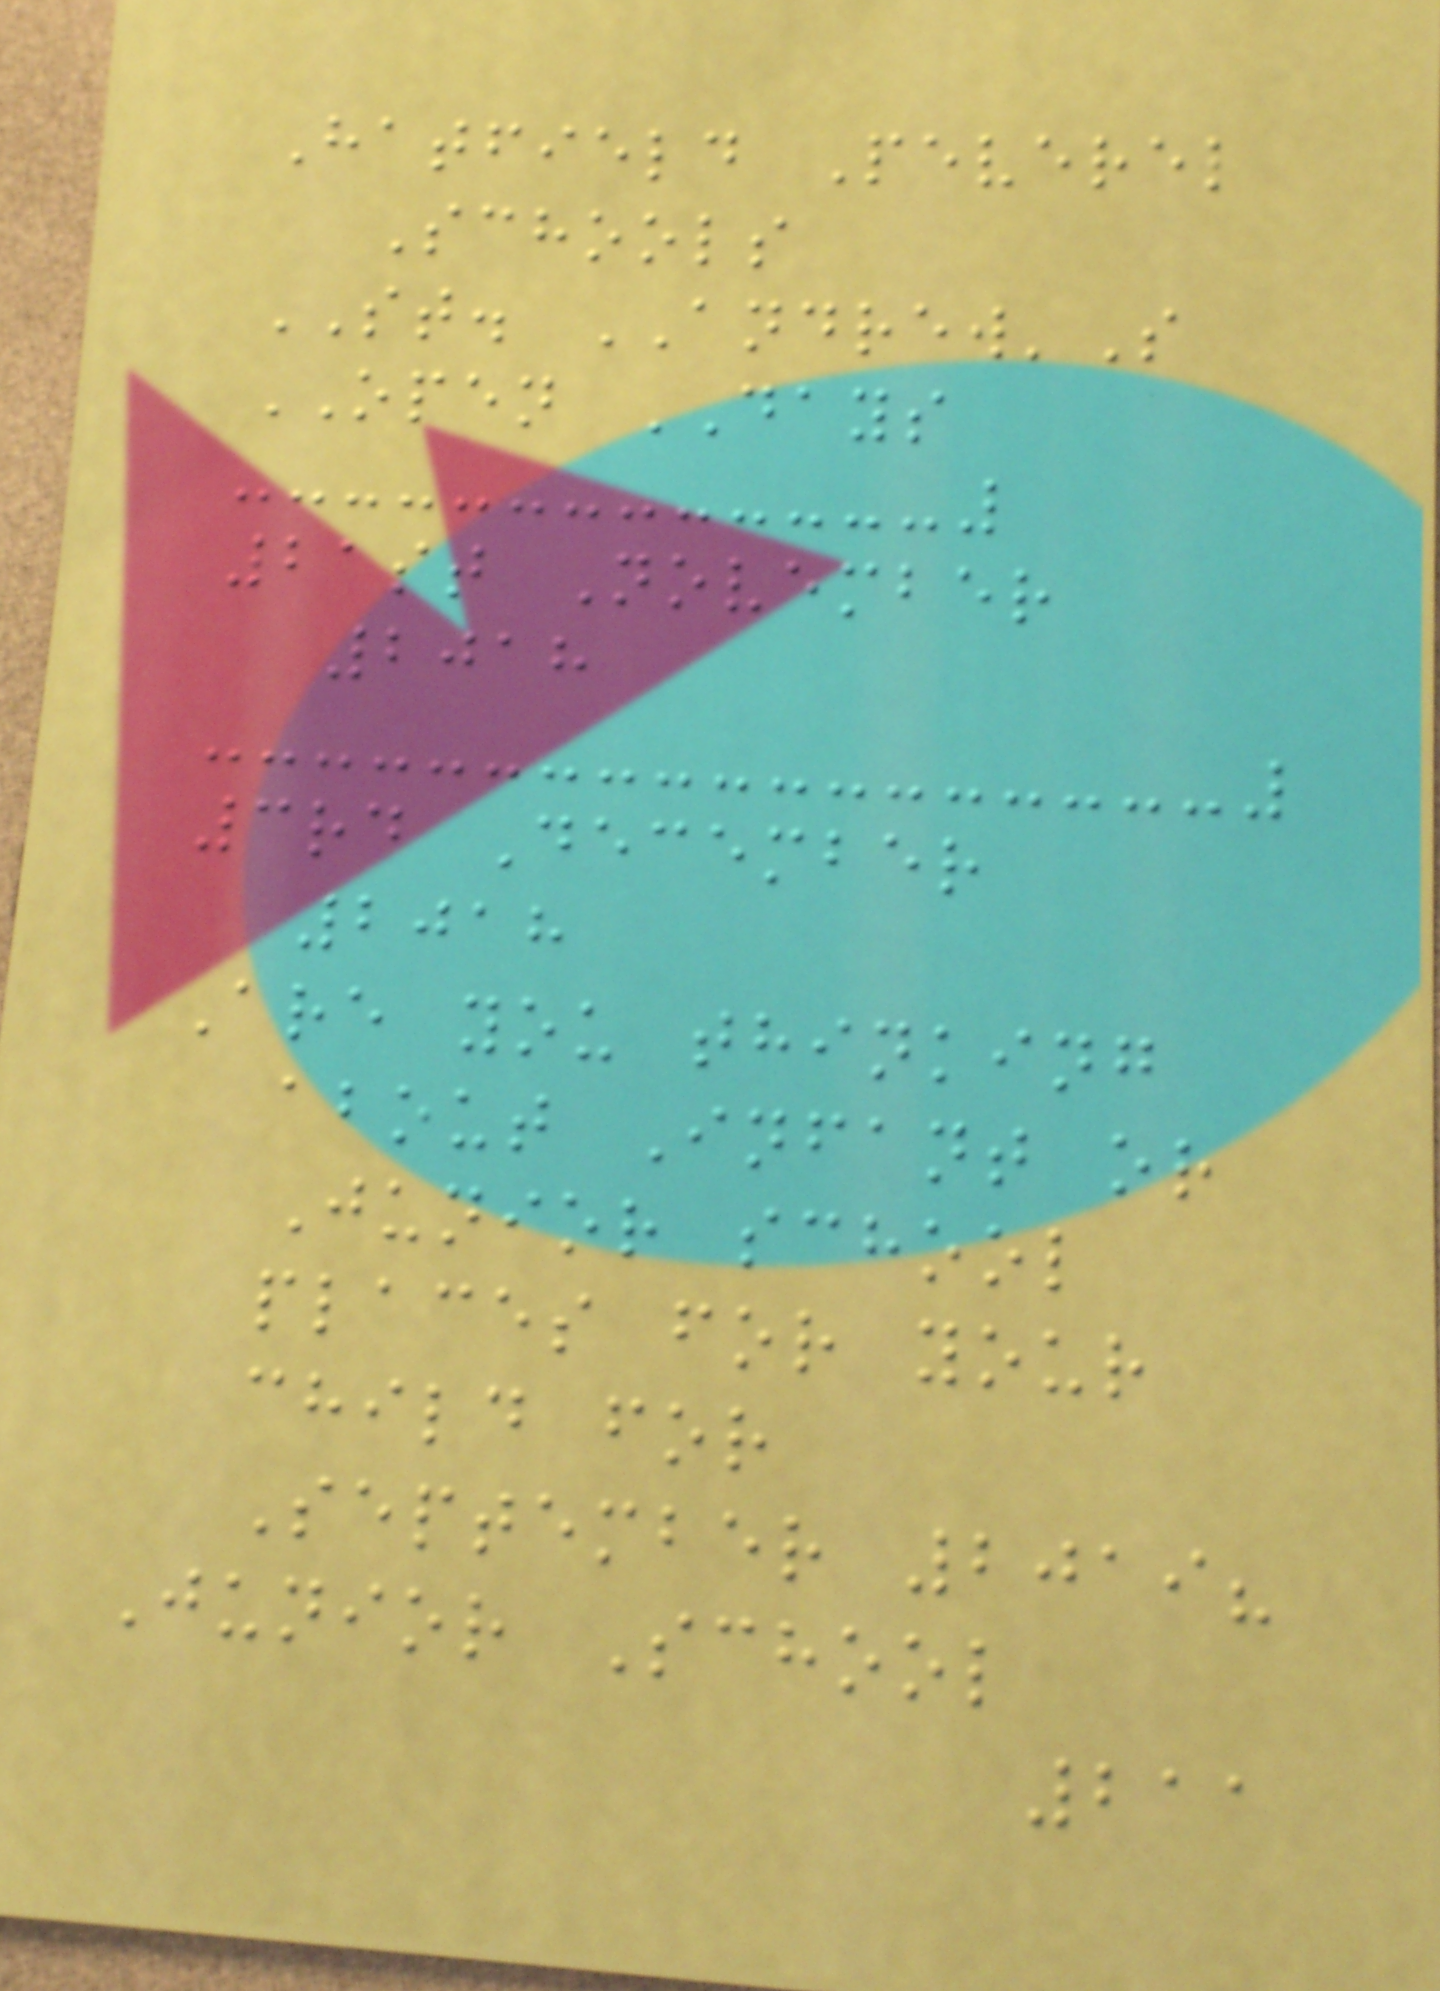Hatfield Peverel
Schools
ST. ANDREW'S
OPEN DAYS
21st November
2018
3rd December
2018
Are you thinking
about Infant or
Junior school
places for your
child for
September 2019?
Junior School
211
